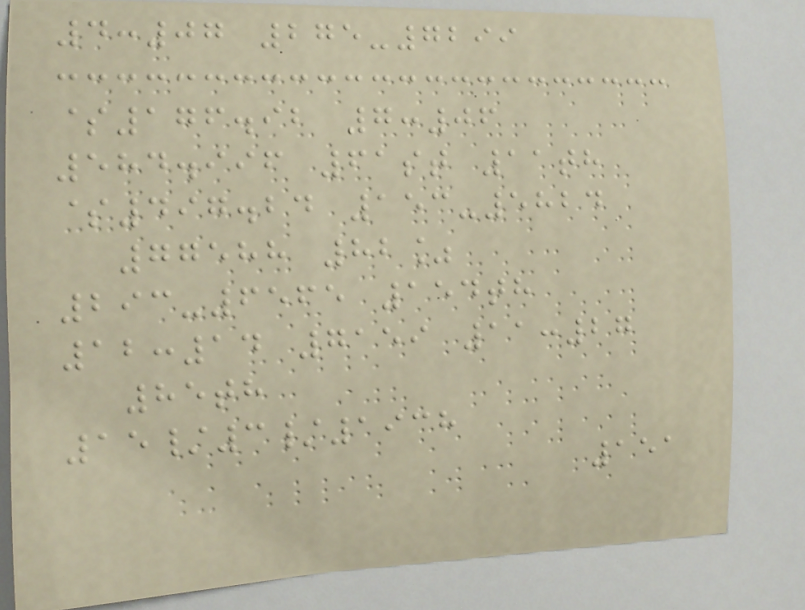4:07 275-7299
$176.92 7:06
584.996 61st 11th
$497.24 153-5824
77588 82%
293-6565 154th
12:14 7159 11:27
85th
15/3/1938
151
